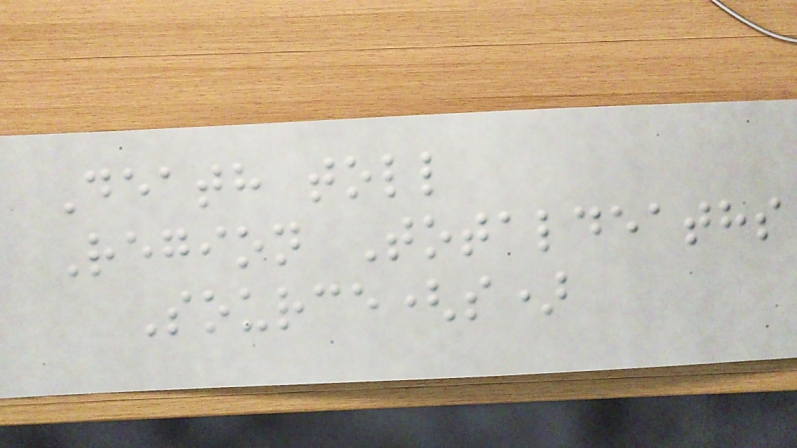Death toll
Region Totaldeaths
Source(s)
